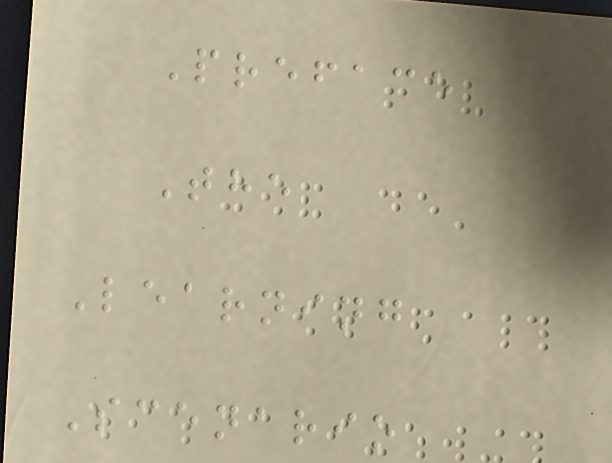Preface
The
Learning
Scenario
